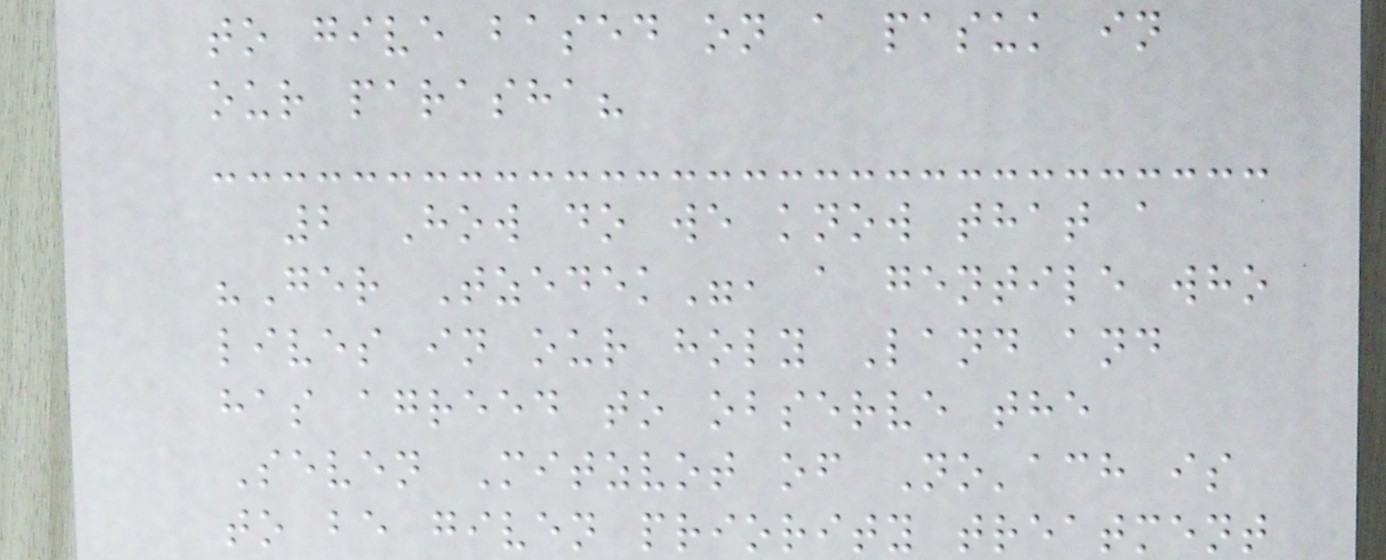to give based on a pasuk in
our parasha?
2 How do we know that a
"Ger Tzedek", a gentile who
lives in our holy Land and
has agreed to observe the
Seven Mitzvot of No'ach is
to be given priority treatment
